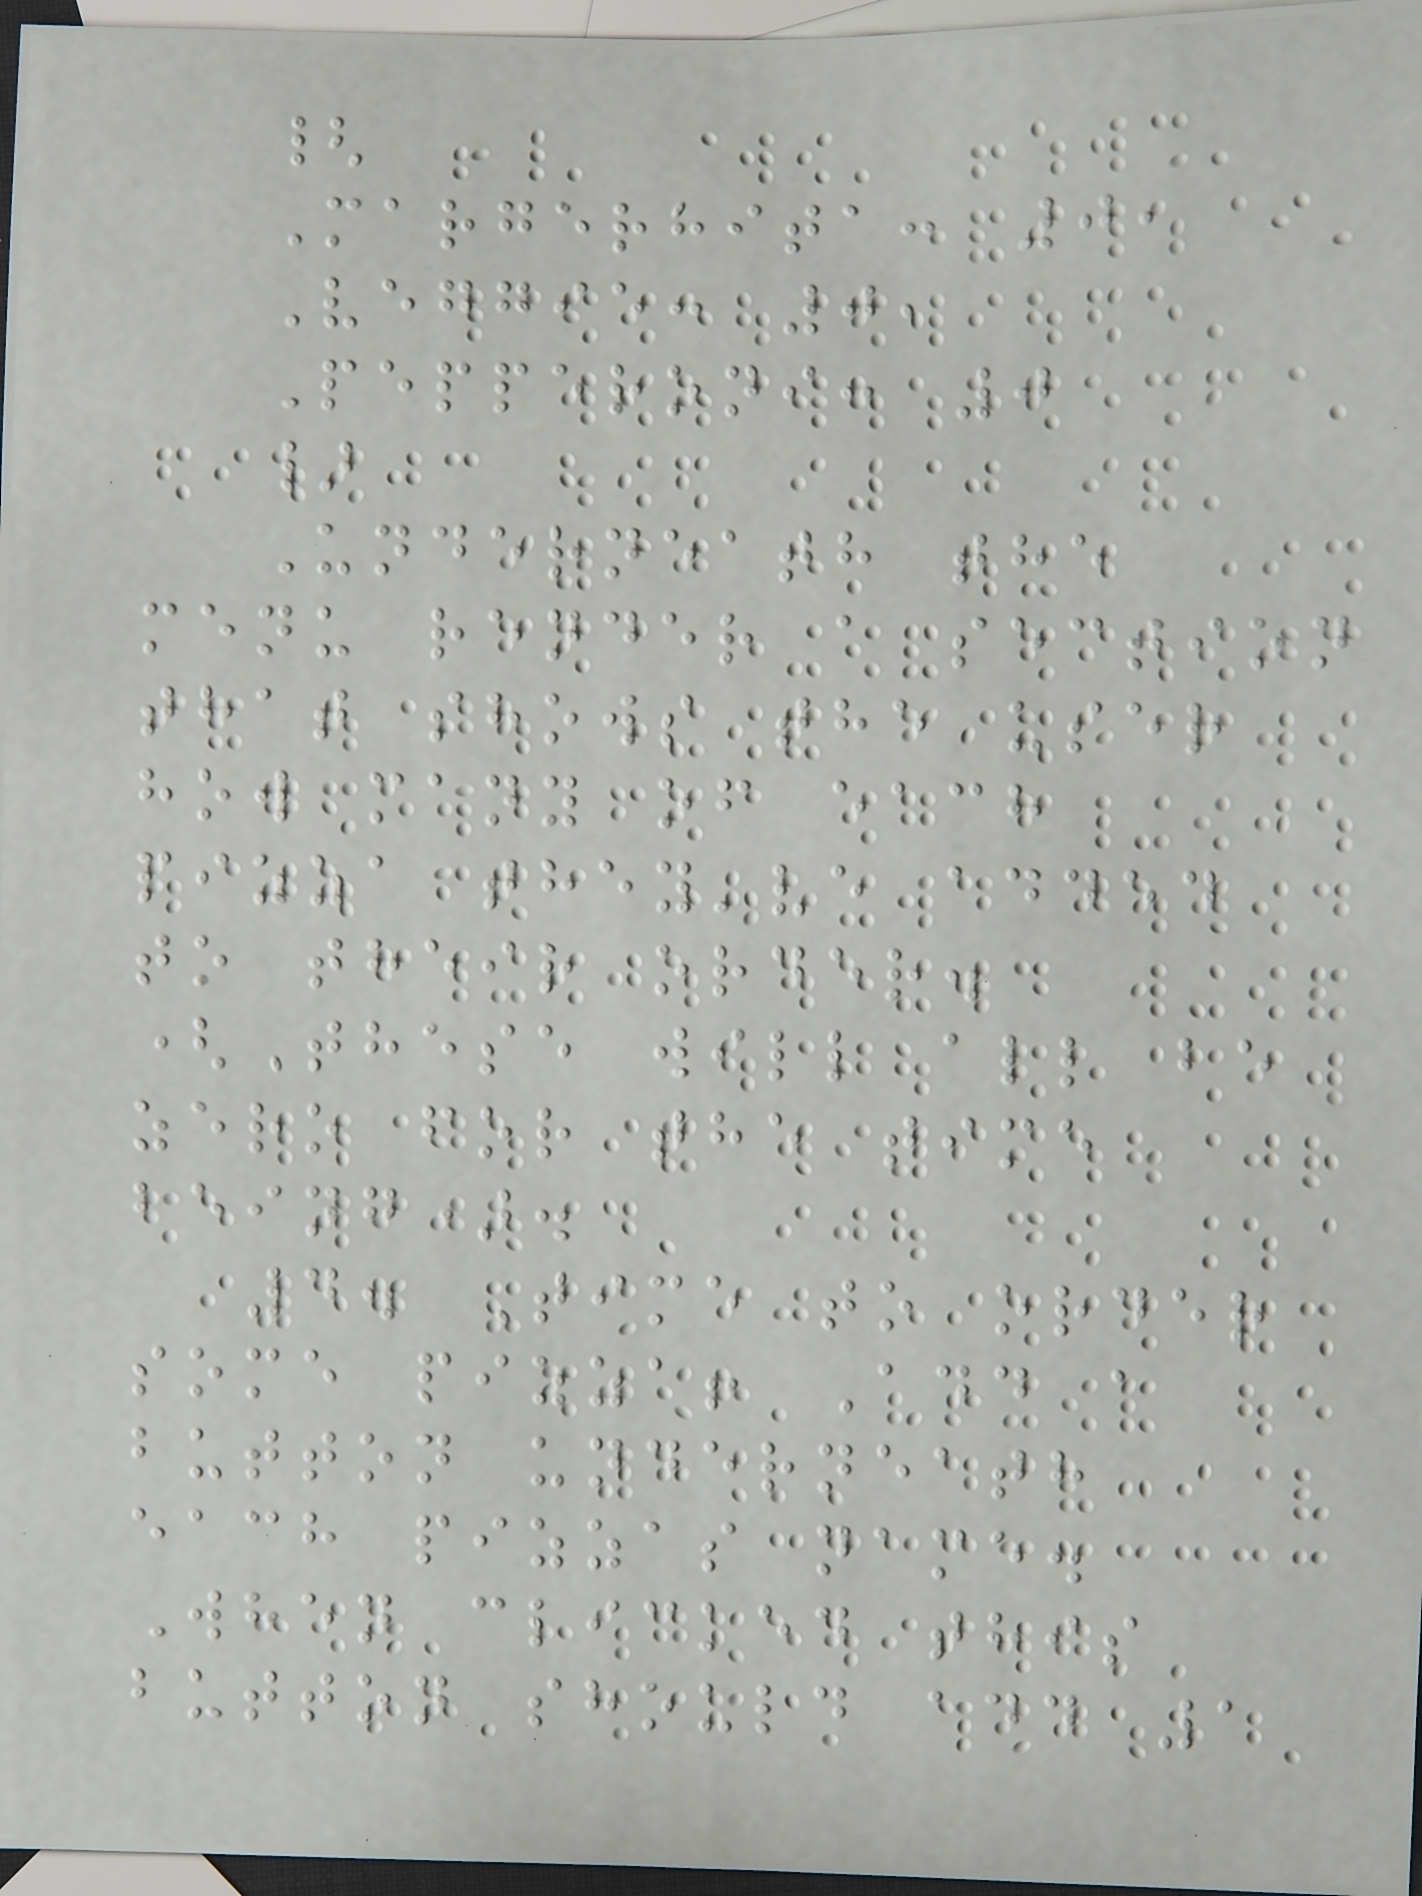{
Margerhita: 0,
Veggie: 0,
Pepperoni: 0
}
Underneath the
menu render a section
that shows the user
how many of each
pizza they've added
to their order.
(These will all be
zero for the time
being).
4. Time to order
some pizza! Add a
button underneath
each pizzas name.
When clicked this
button should add 1
